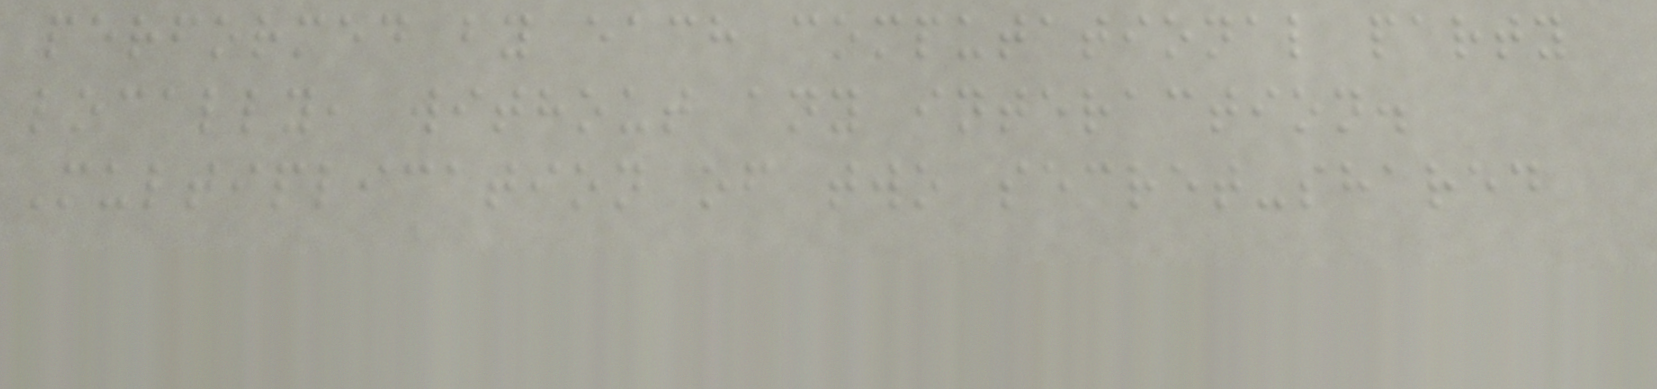performed by each computational party
locally, without any interaction.
Multiplication of two secret-shared
